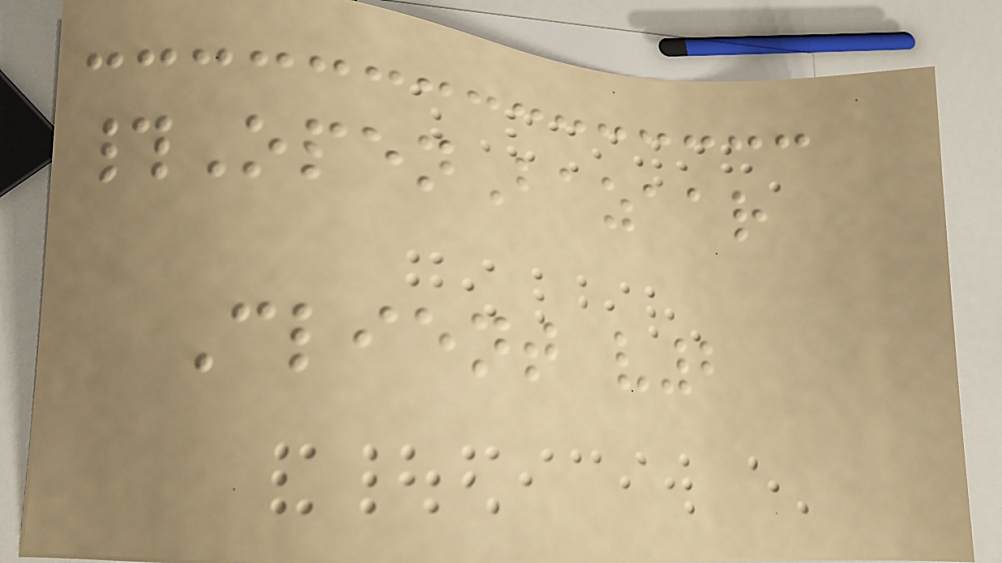#OpenBazaar
Client v2
